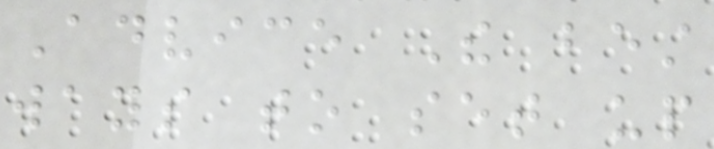Advice The best
ways to set up
